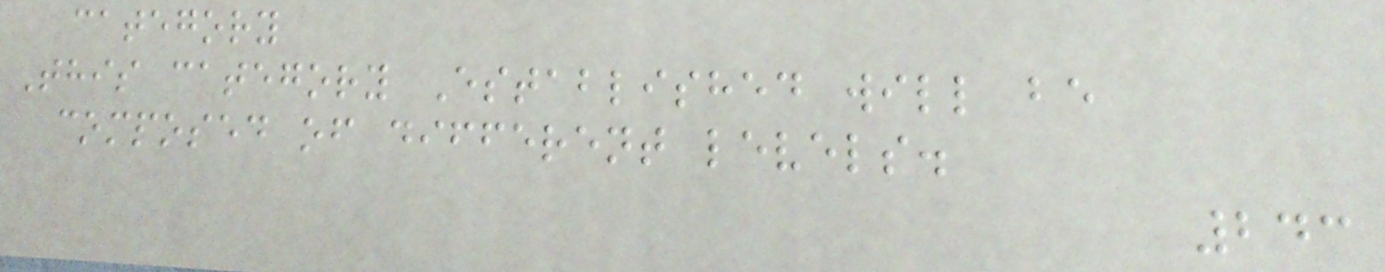category
This category Established will be
composed of different levels.
243
